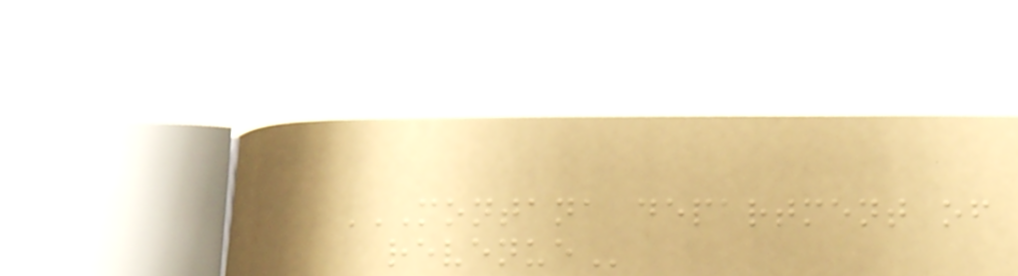MONTANA DEPARTMENT OF
REVENUE
